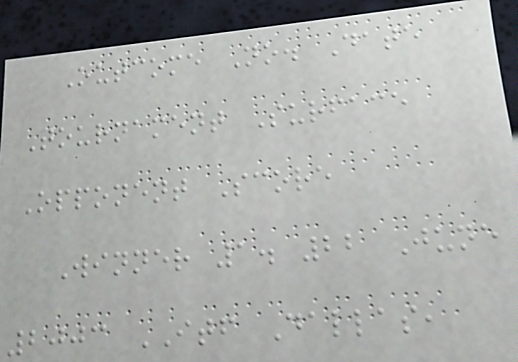Outcome No. Date
Tournament Surface
Opponent Score
Winner 1. 22 June
2003 ITF Dallas,
